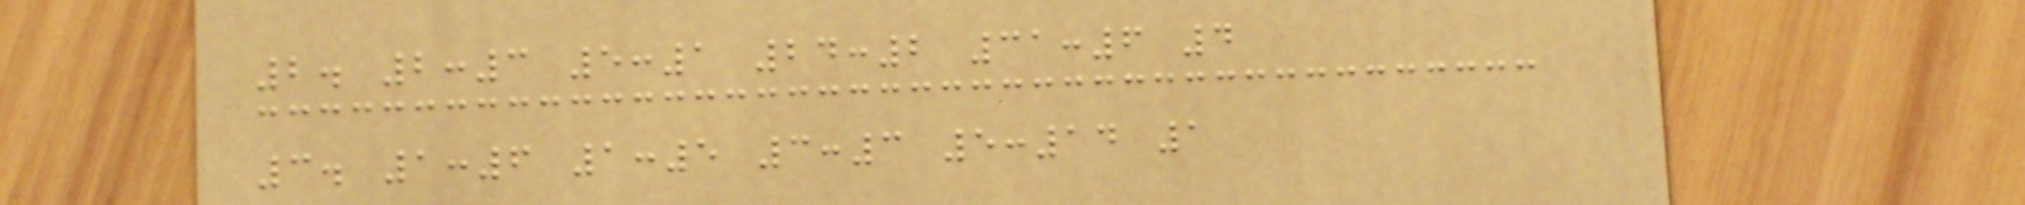2. 2:3 5:1 24:2 31:6 4
3. 1:6 1:5 3:3 5:14 1
